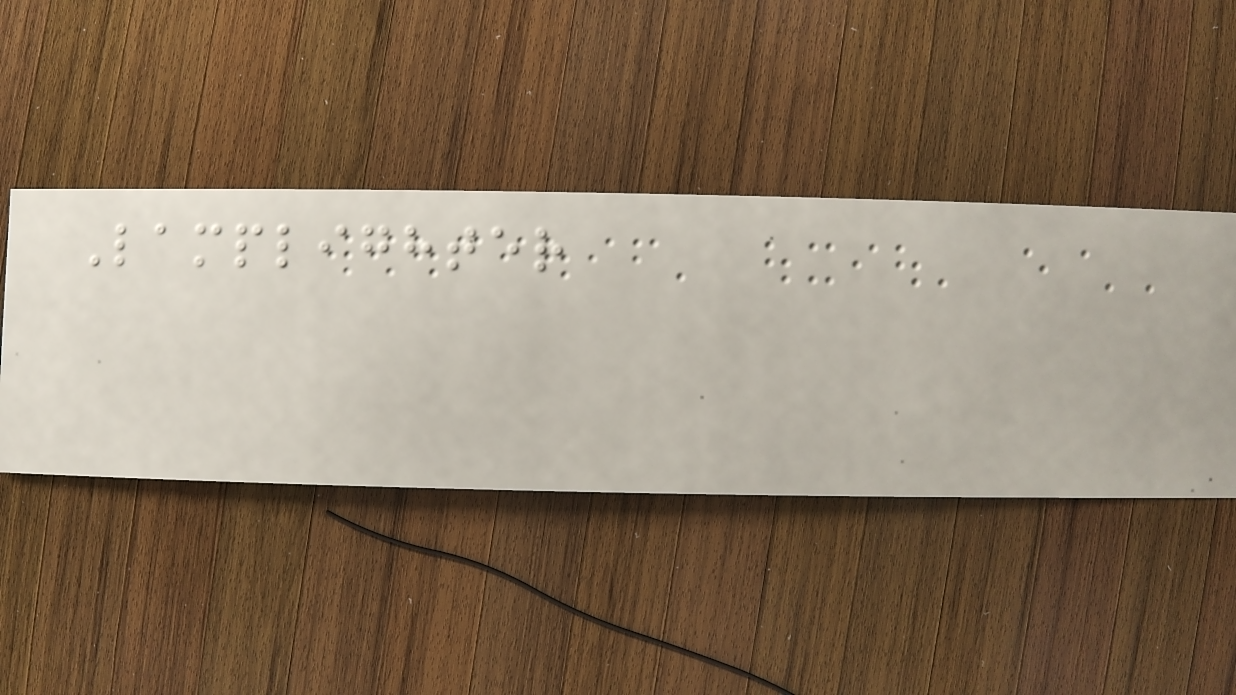Lamplighter
